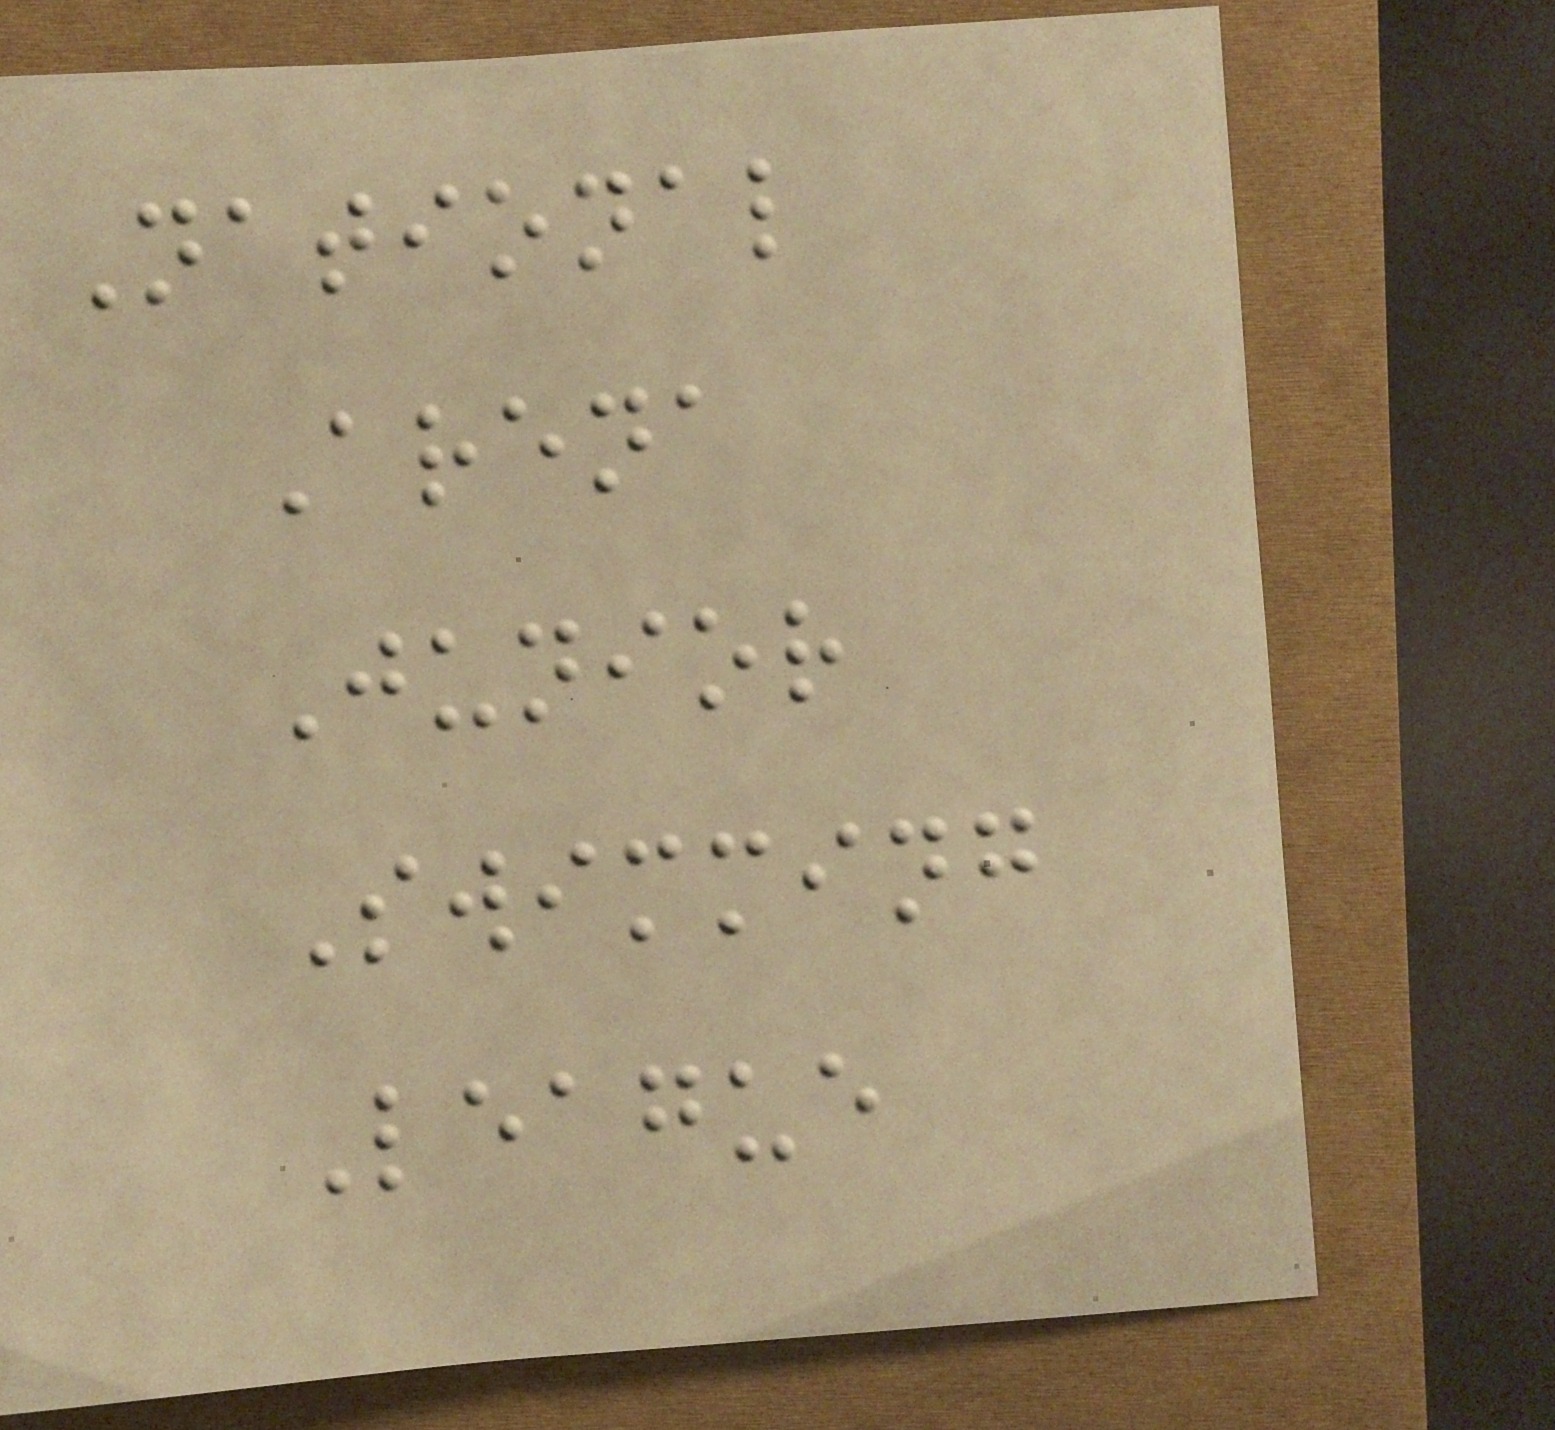National
Arena
Junior
Swimming
League
